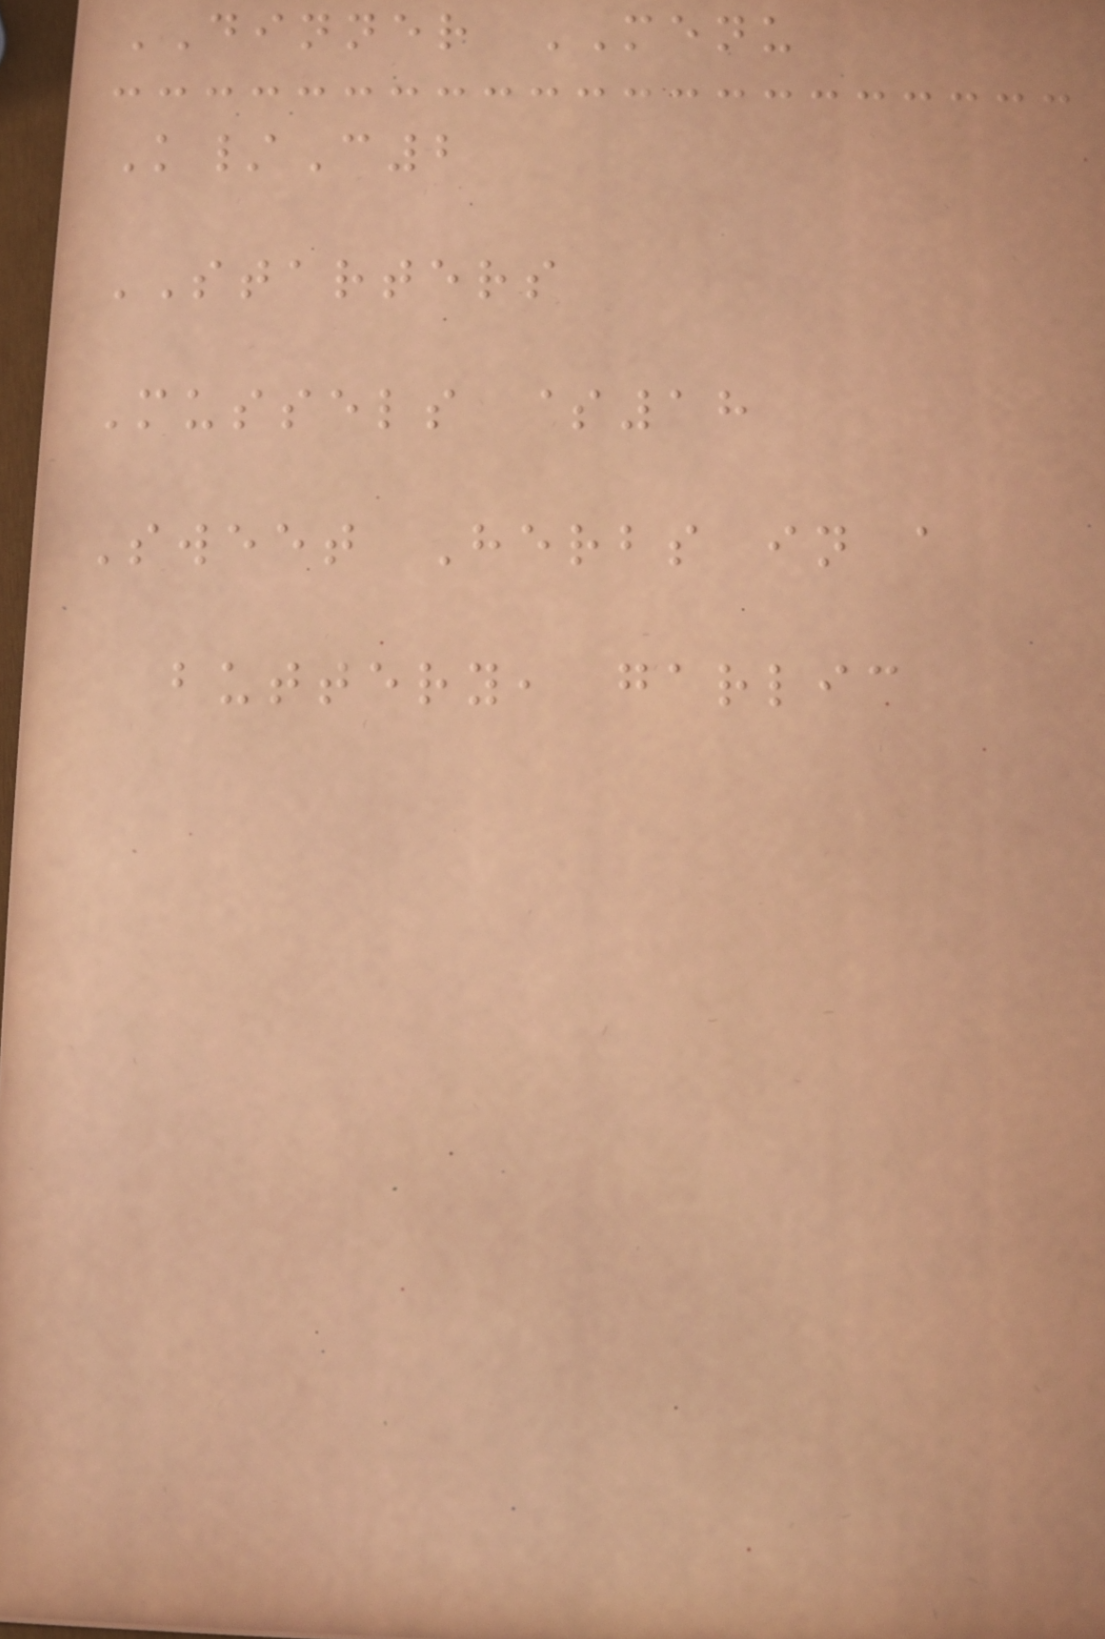DINNER MENU
K/C2
STARTERS
Mussels $18
Sweet Herbs in a
buttery, garlic
